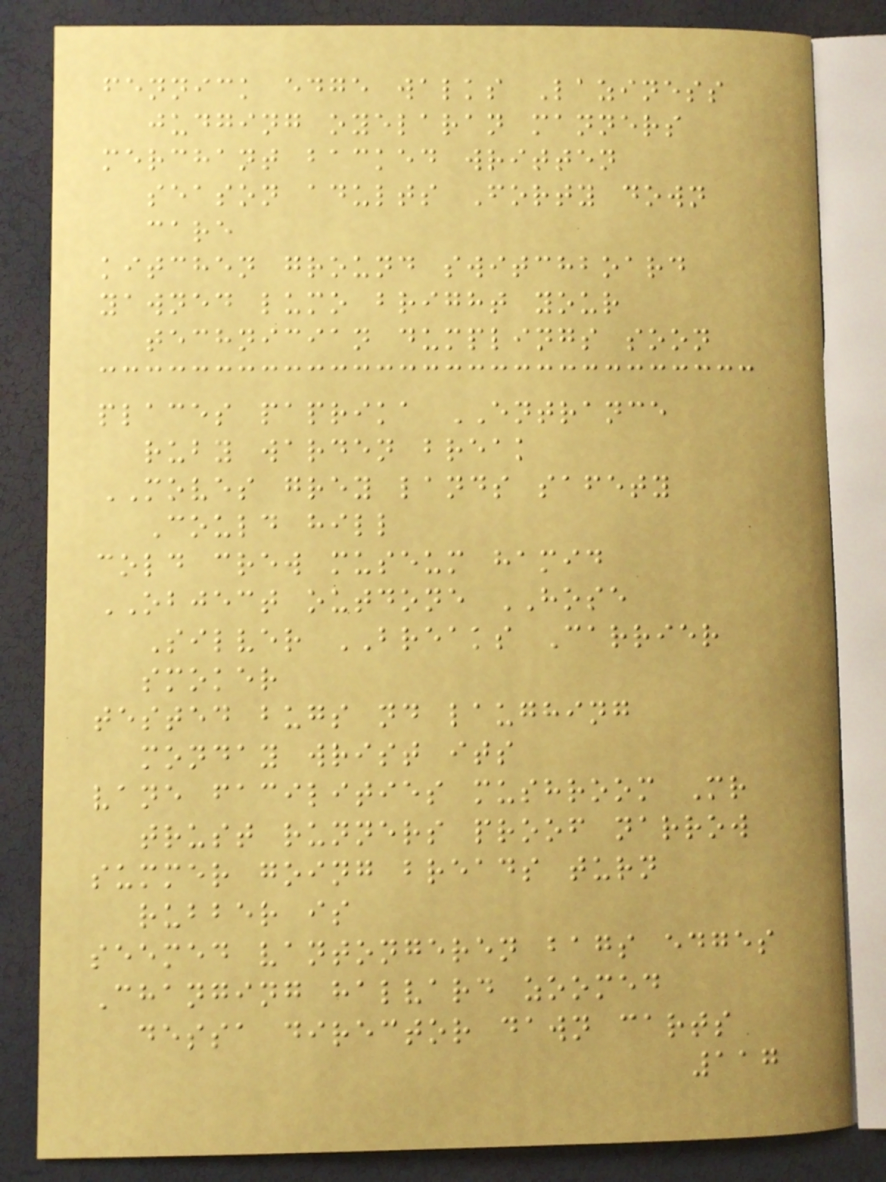fennick edge walks Laziness
judging oyelaran manners
merchant backed written
season adults Forty down
care
kitchen ground switchboard
yawned lumo bright your
technician dumplings soon
places paprika ENTRANCE
ruby warden break
MOVES grey lands safety
Could hill
cold crew museum hamid
OBJECT outdone HOSE
Silver BREAKS Carrier
smoker
tested bugs nd laughing
monday wrist its
vane facilities mushroom Mr
trust runners proof narrow
summer going breads turn
rubber is
seemed vantongeren bags edges
Changing halvard zoomed
dessa director dawn carts
117
